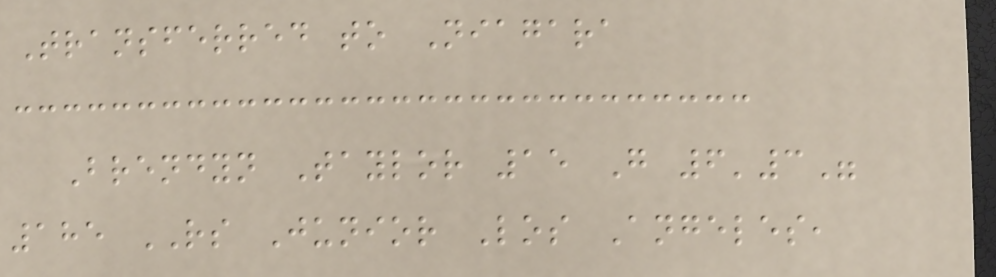Transferred to Niagara
Brendyn Taylor 15 G 6'3"
185 RS Junior Los Angeles,
